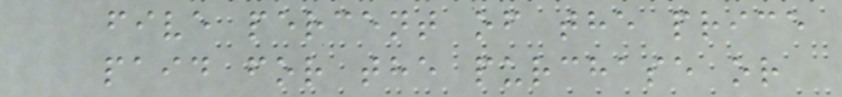five percent of the price
paid for the purchase or
